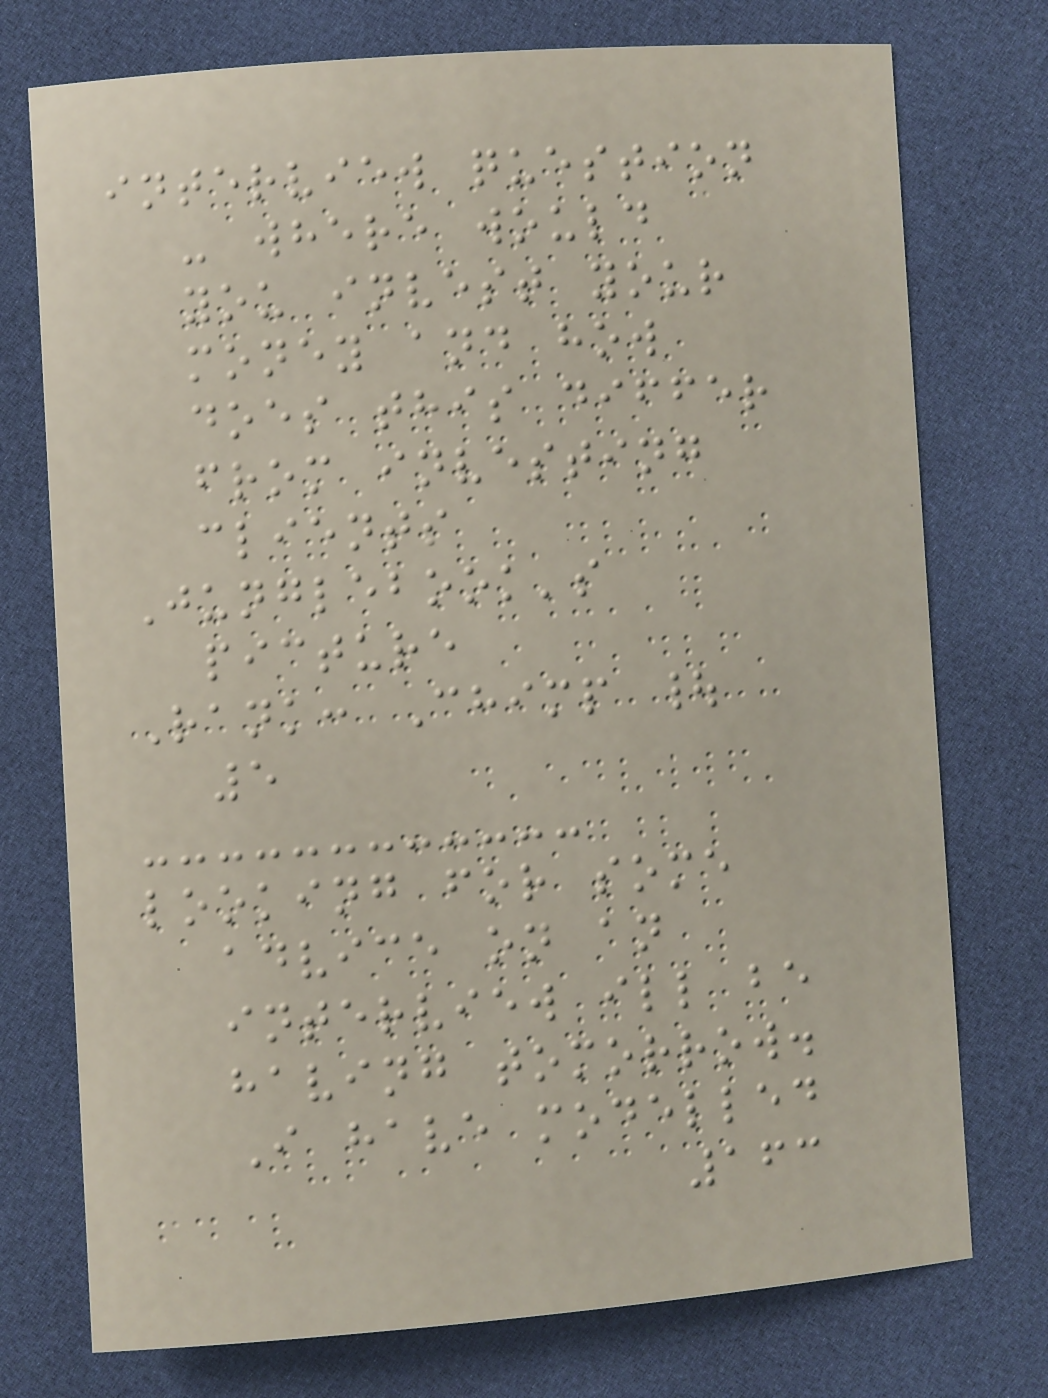interview question
- where would
you invest your
money and how
does this differ
from investing
clients
Junglebook's
picture
Rank: Chimp |
5
looking for some
advice on an
interview ill be
having tomorrow.
I have modelled
163
